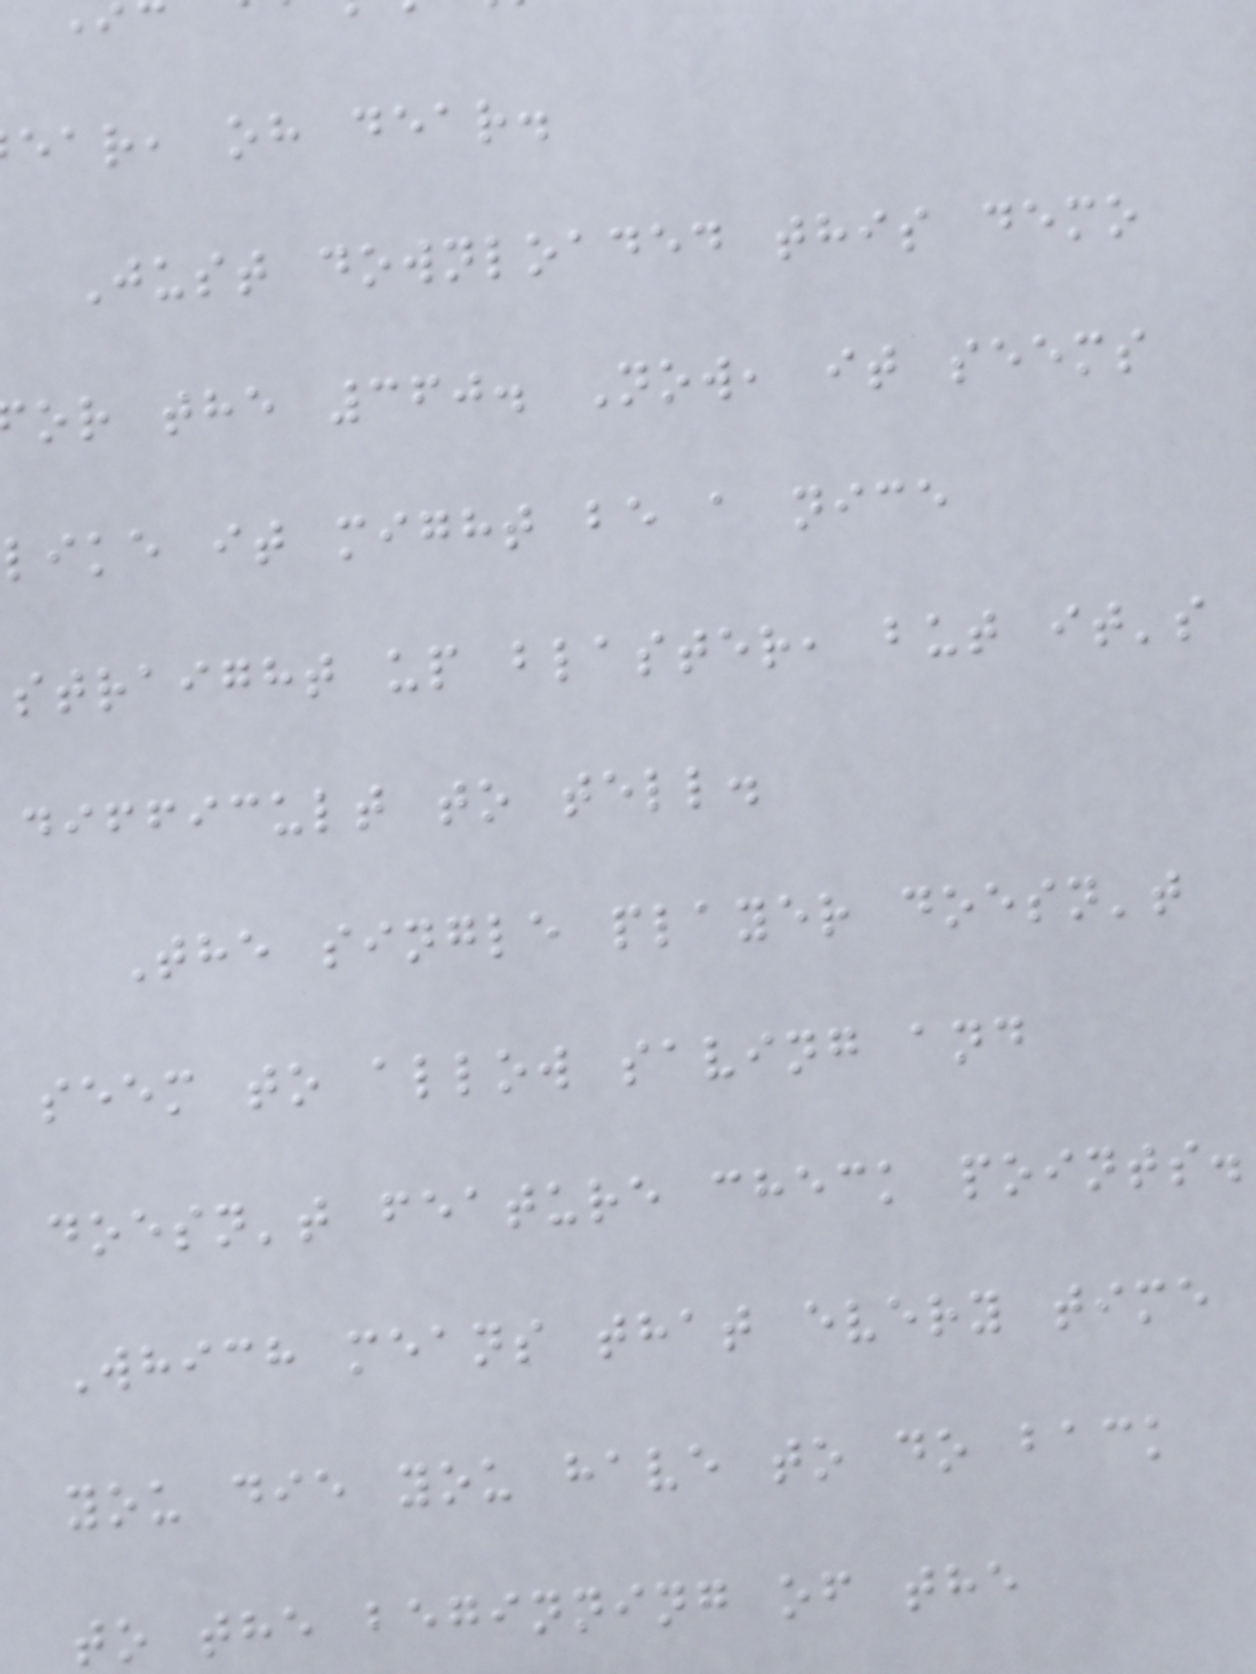ear, oh dear.
Just downloaded this demo
or the 360. Now, it seems
like it might be a nice
straight up blaster, but it's
difficult to tell.
The single player doesn't
seem to allow saving and
doesn't feature check points.
Which means that every time
you die you have to do back
to the beginning of the
